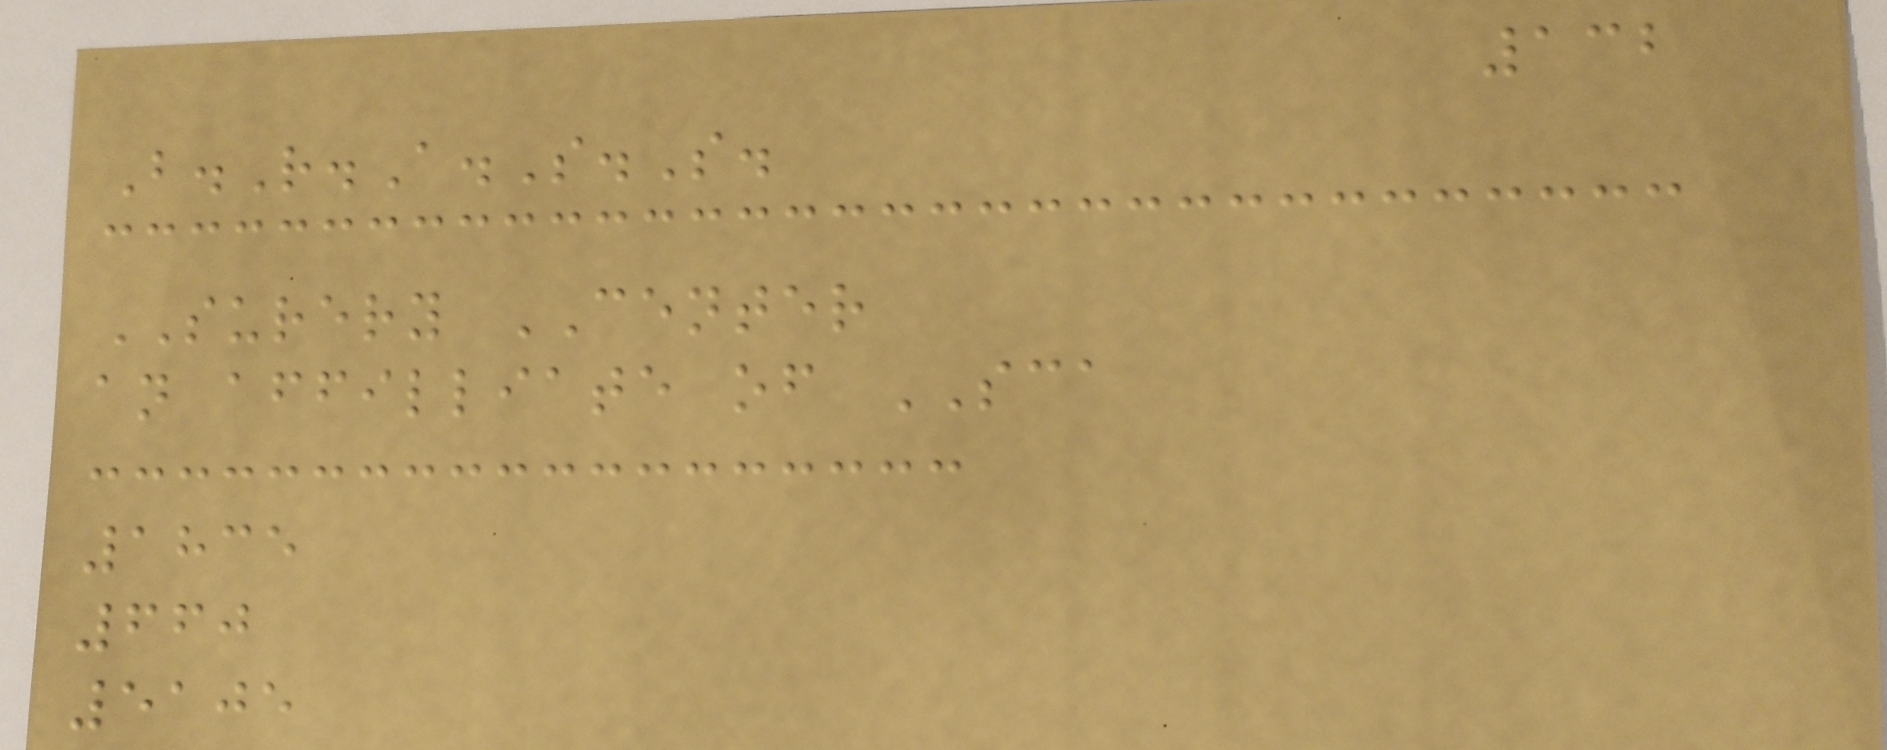132
B.R.A.S.S.
SURERY CENTER
an affilliate of SCA
1835
660
5105
